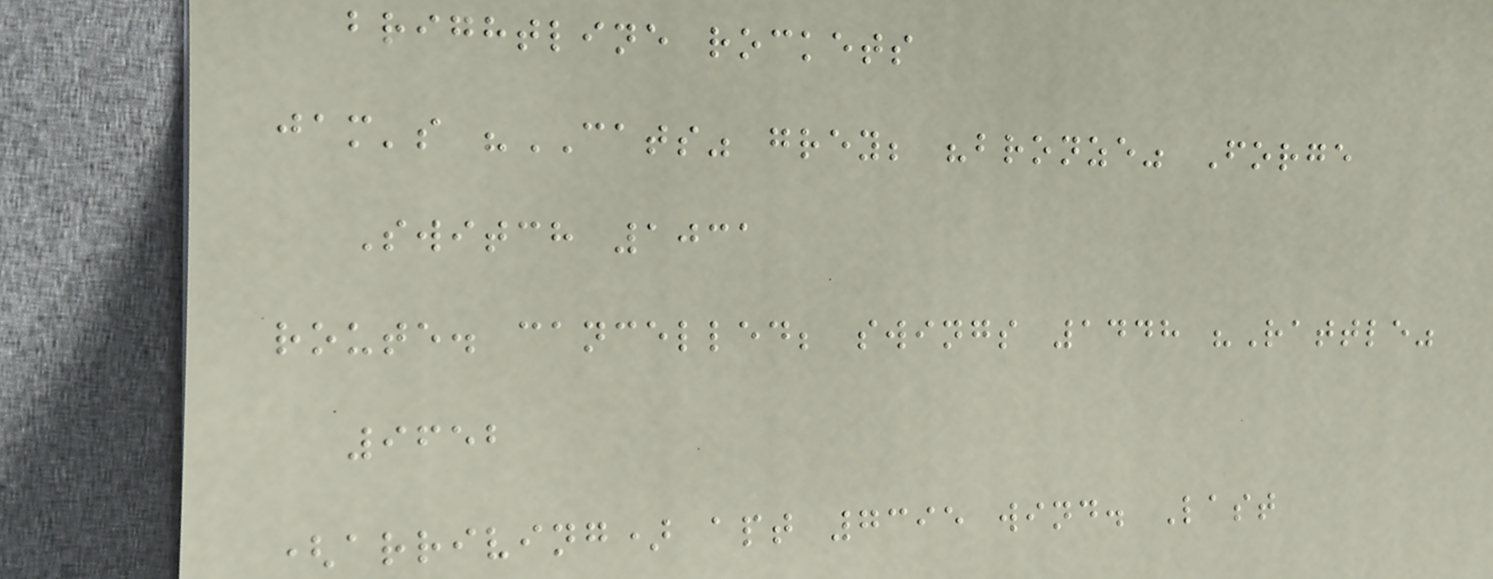brightline rockets
jam's "CATS" grey; "bronze" Forge
Switch 1031
route. cancelled; swings 1448 "Rattle"
9652
(arriving) apt 7395 wind. Last
